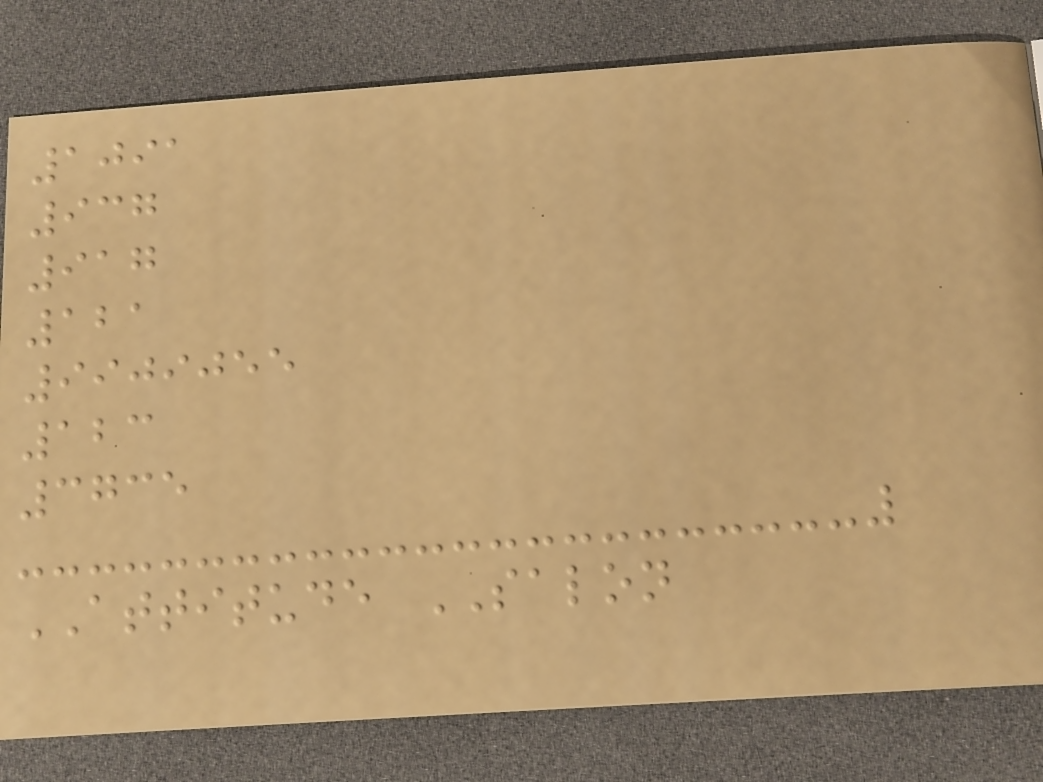1091
937
917
121
9909055
123
3735
ATTITUDE SALON
